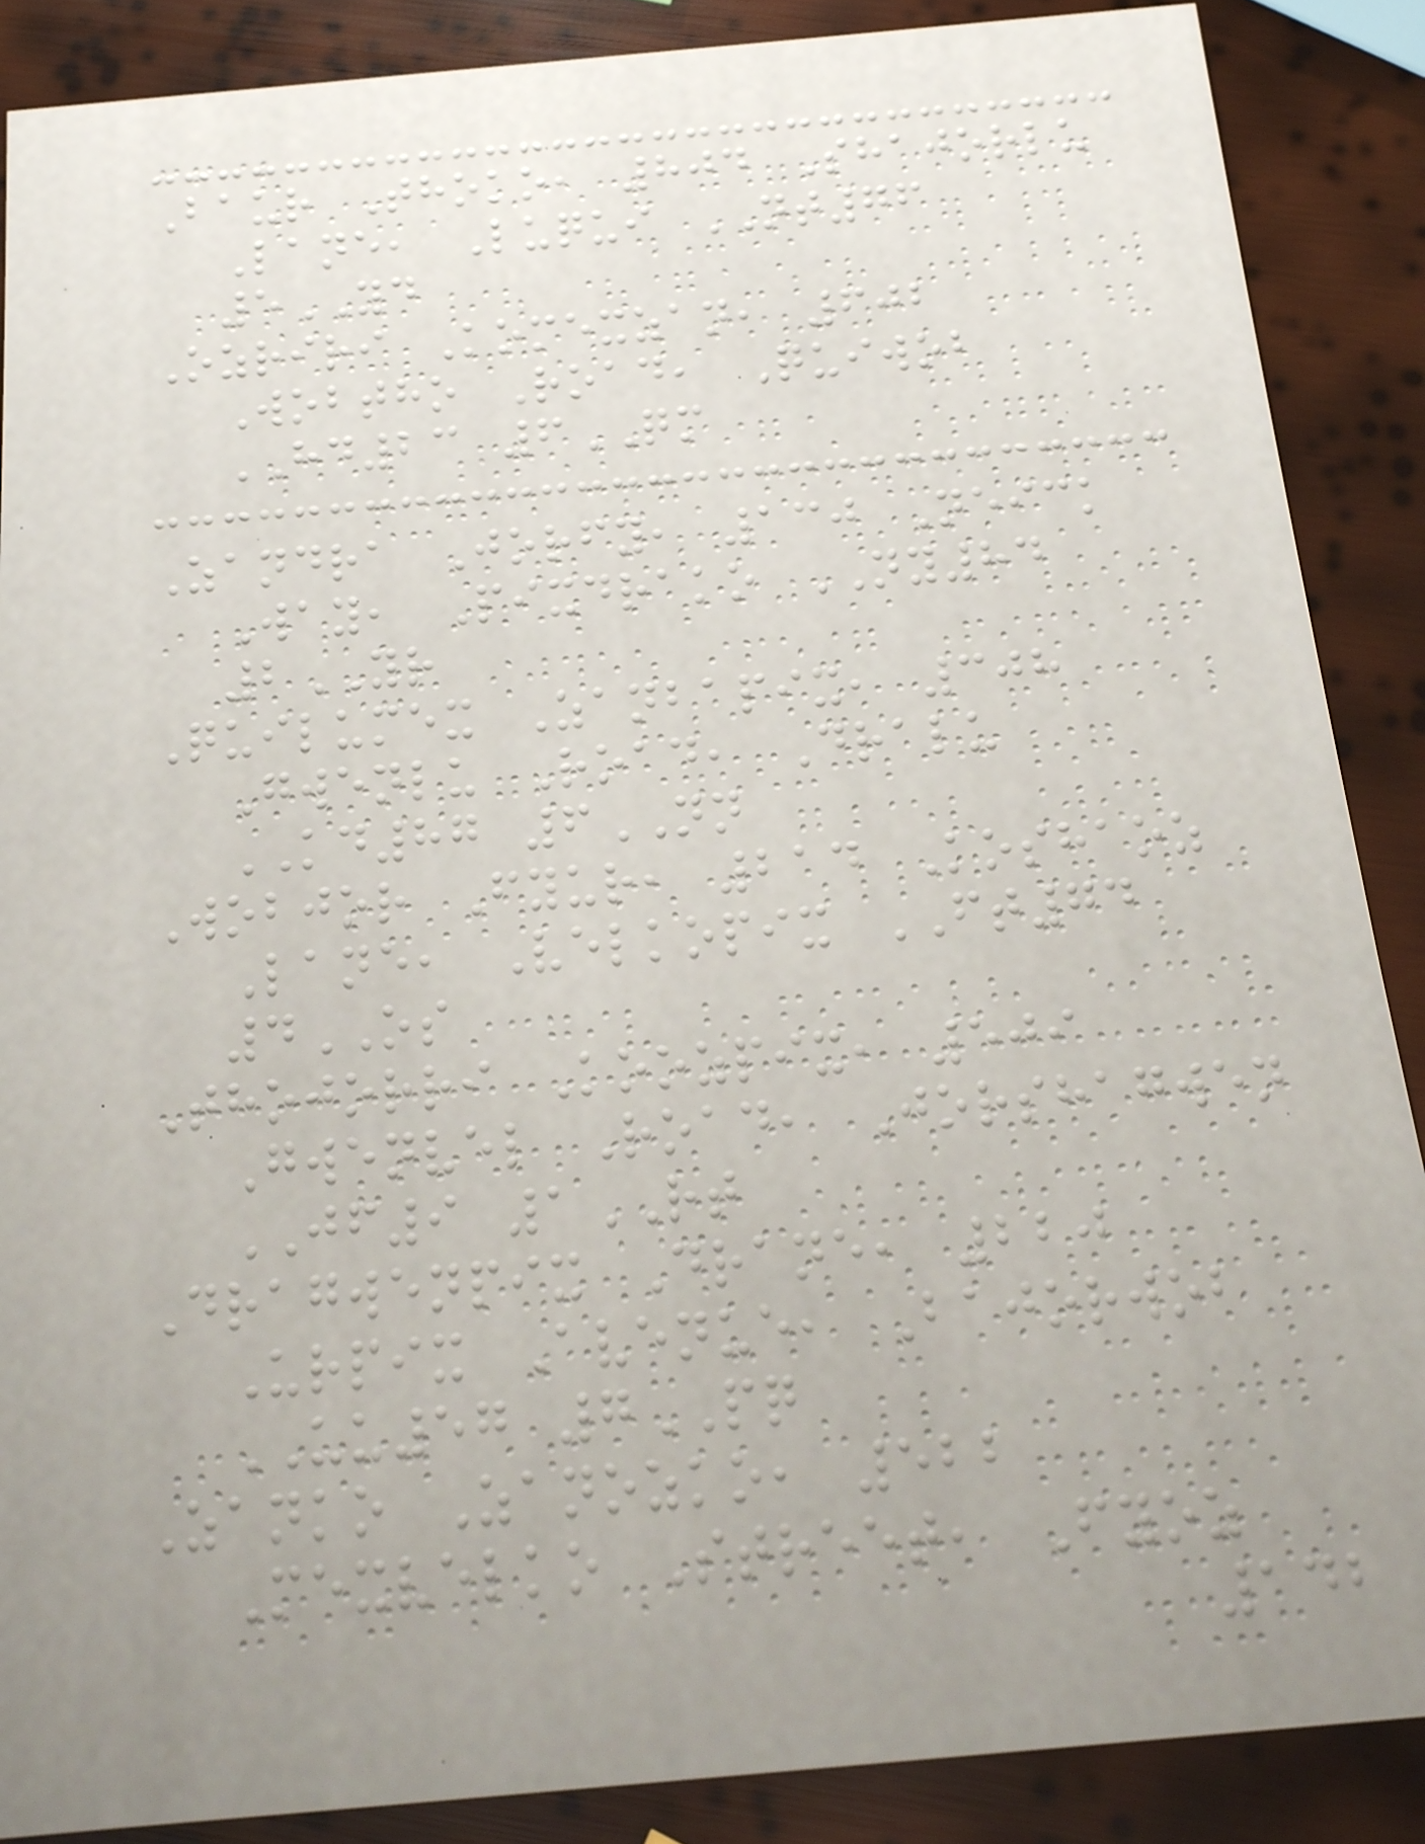Baur Thoko, 804 Shajorlu
Lane, Luqui NT76
5YD
Ozriri Komexzan, 602
Wobtho Road, Quiwob
HD23 6QM
Zandra Jorfy, 130 Neick
Way, Pixdrako NY84
2YR
Quilumex Zanbapix, 308
Gwenlu Road, Dralu
KD87 6NN
Wobjor Fyur, 214 Koshaoz
Lane, Velkopix FT74
4OS
Thojorri Koozpix, 509
Gwenvel Road, Jorshagwen
JF9 1RT
Dragwenpix Drane, 220
Urpix Avenue, Bajorwob
UU57 7PQ
Zanko Zanozko, 522
Mexvelko Street, Fyoz
142
